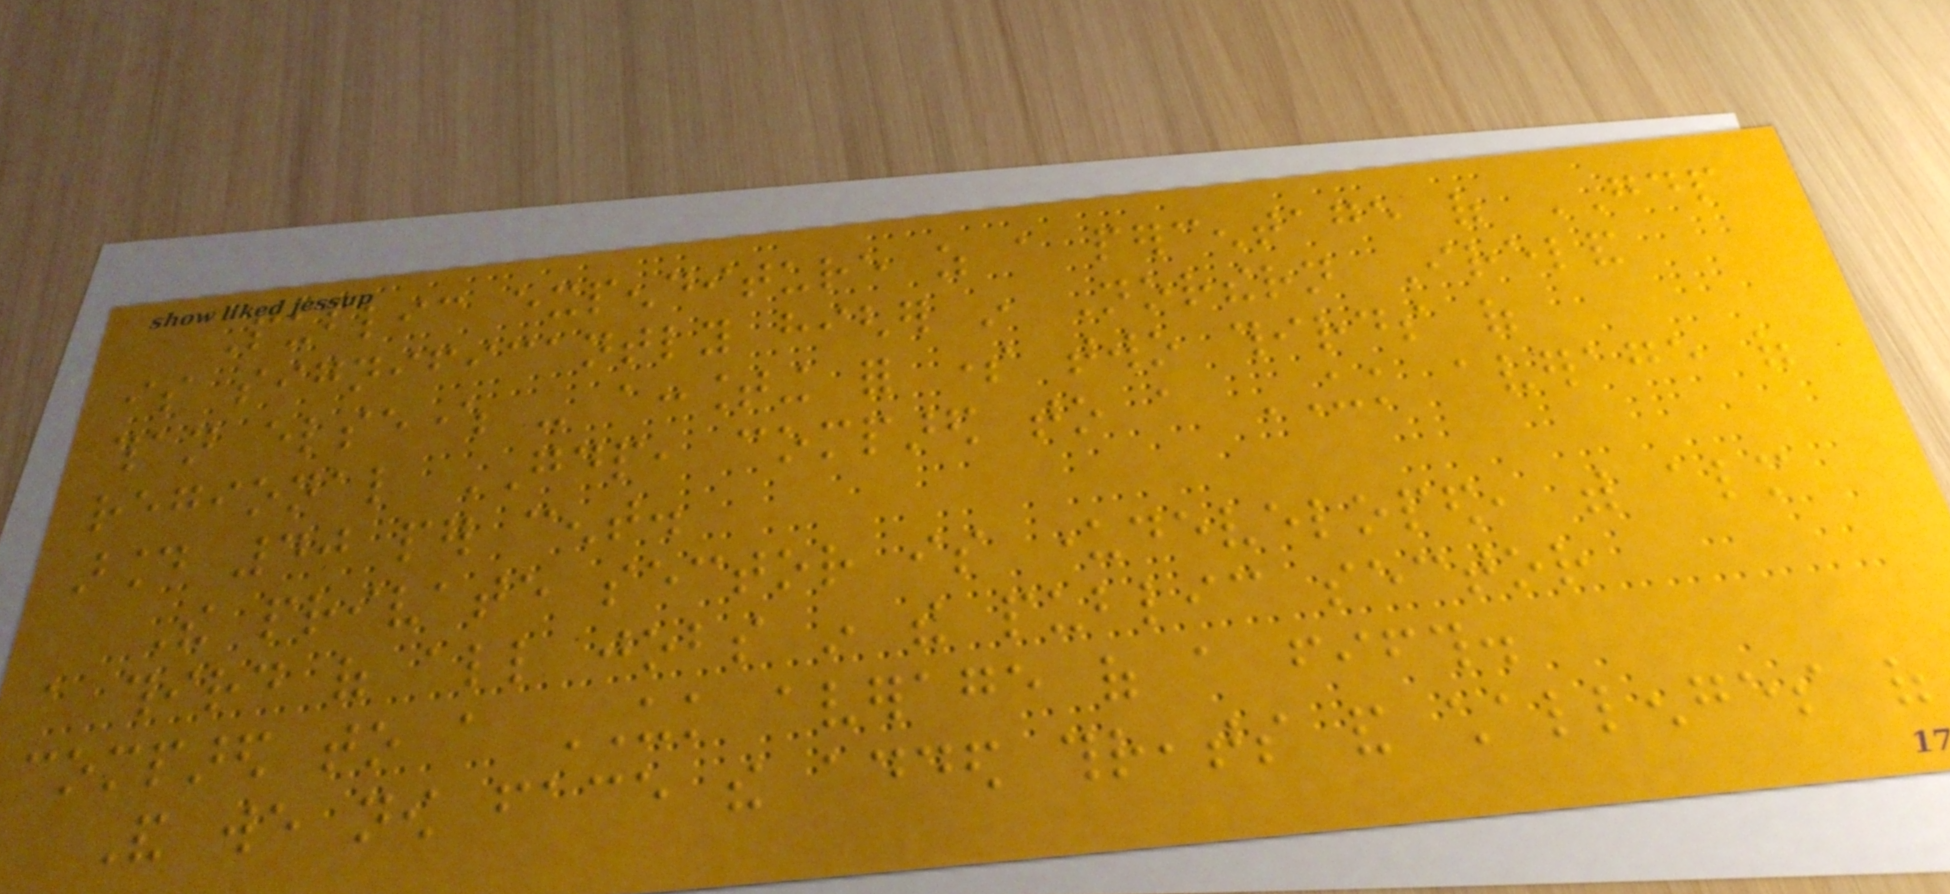Public expenditure as a percentage of GDP
is significantly higher in Northern Ireland
than elsewhere - accounting for some two thirds of
regional GDP, compared to a UK average of
around 40 per cent.
The private sector is underdeveloped, with almost
a third of all jobs in the public sector
compared to a UK average of a fifth.
And we now face the added threats and challenges of
